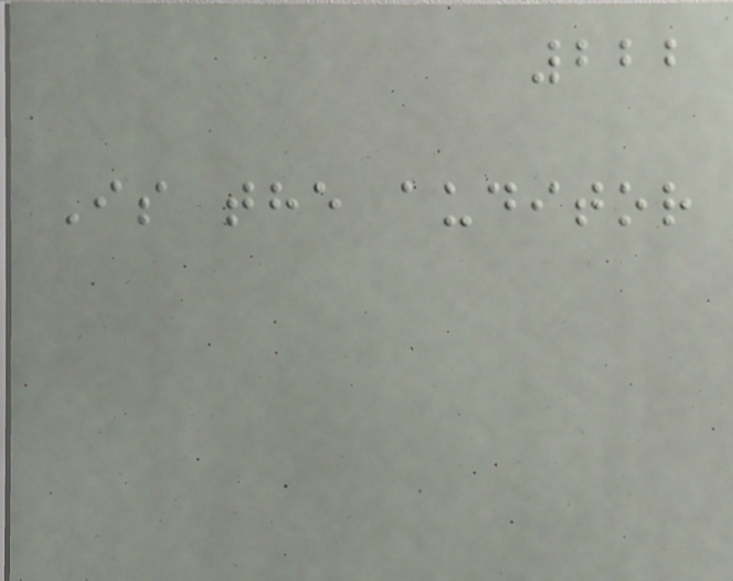222
Is the auditor
